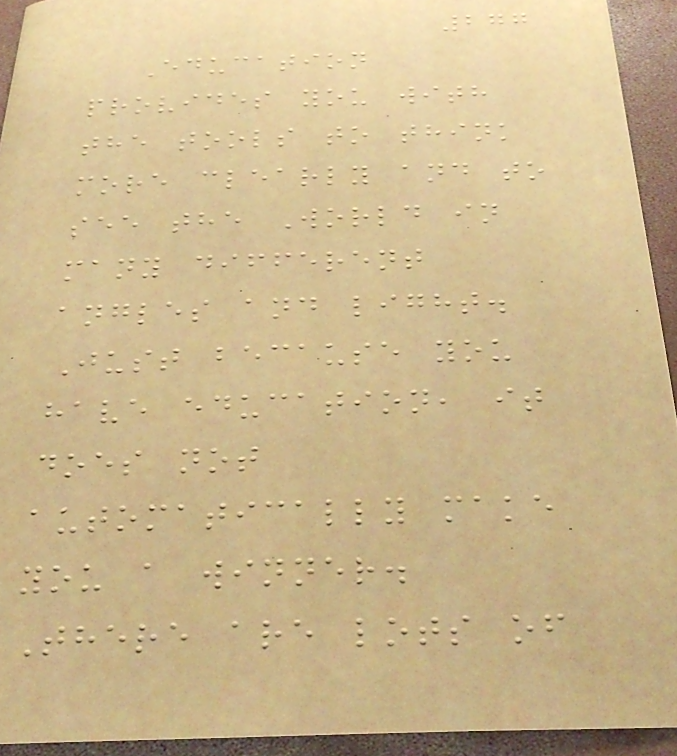277
Education
provides you with
the tools to think
more clearly and to
see the World in
many different
angles and light.
Just because you
have education, it
does not
automatically make
you a winner.
There are lots of
